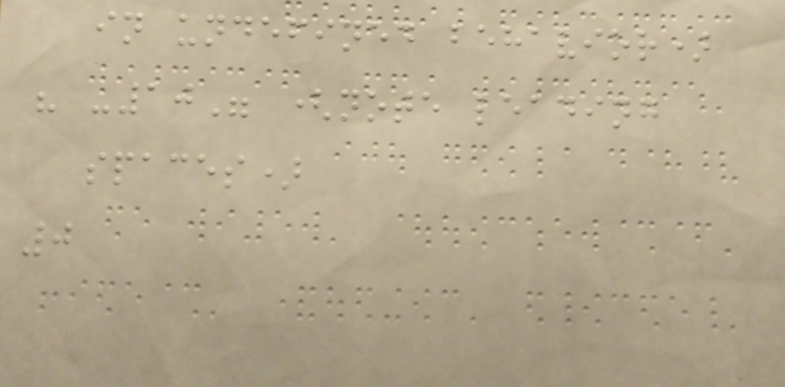in undefined behavior)
" -10" (note leading
spaces)
0
